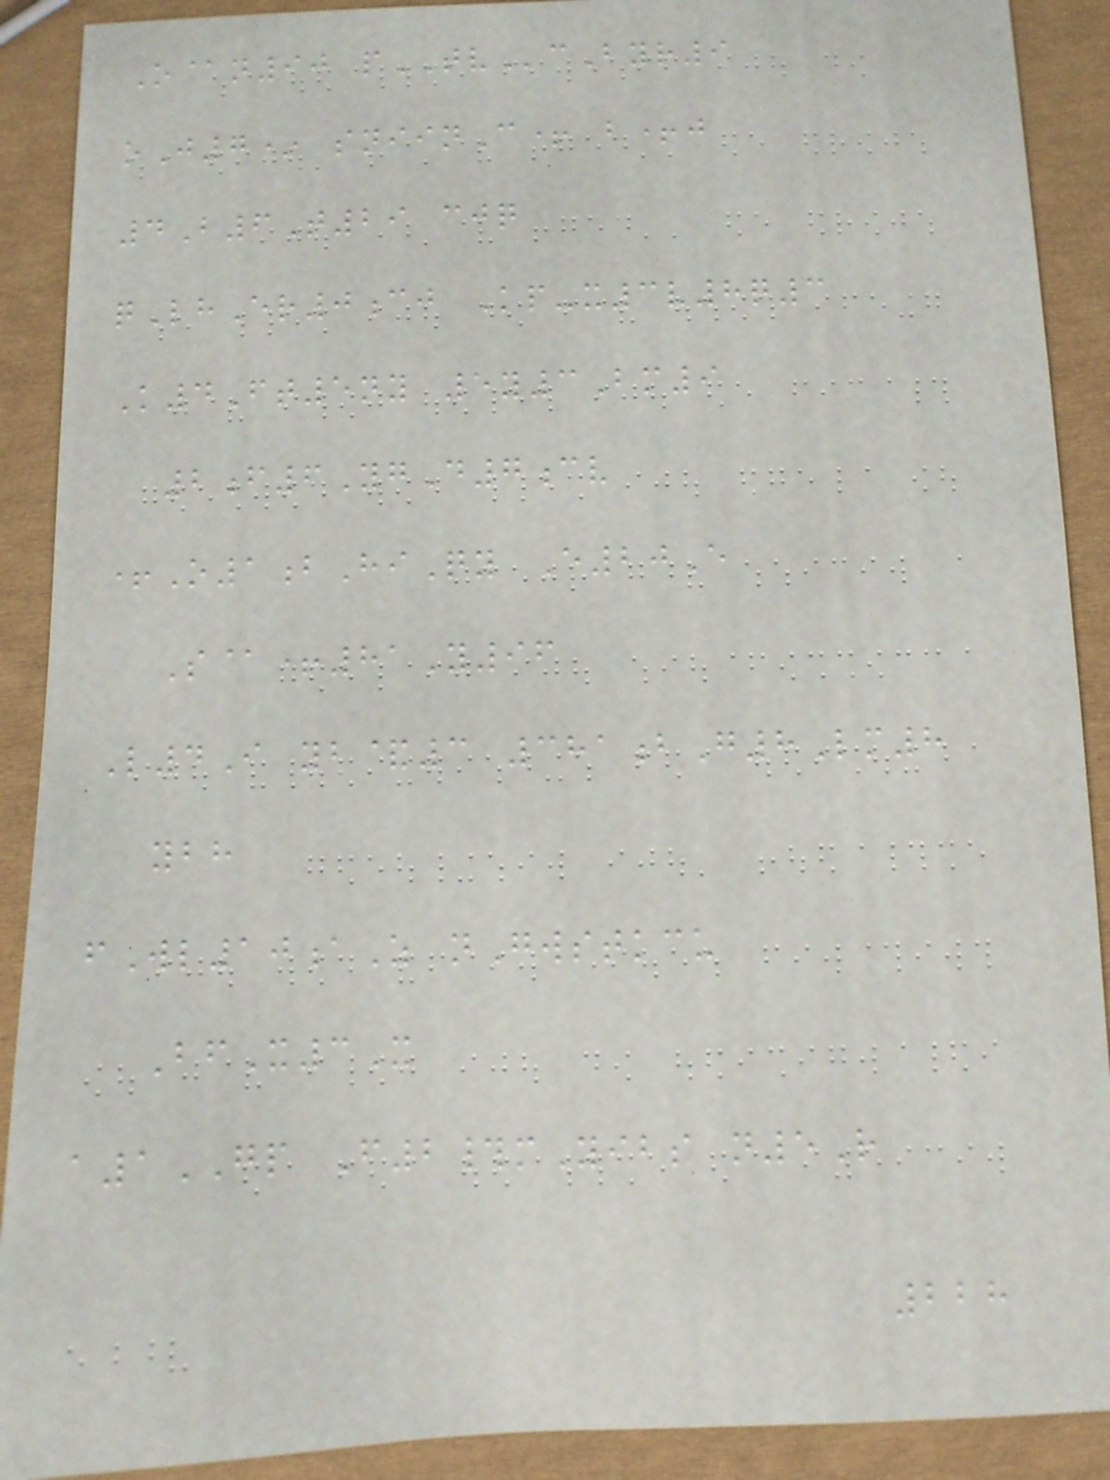O@n90 pTVcByr9
oJ7* sniinC+ b+j
4B6T29 cjq
qLhEr0cj Kp-x3v8q3
K4Ft5ny 5y3Bm9
2f6YgD7cv
+O1bHiQy E20E
S@+81Y96
L4I yb&3 381bG8Lm8
ybh
fWl10aZ nGwstkcu
BfX3X
a1GP F2#mYibs n5R
228
